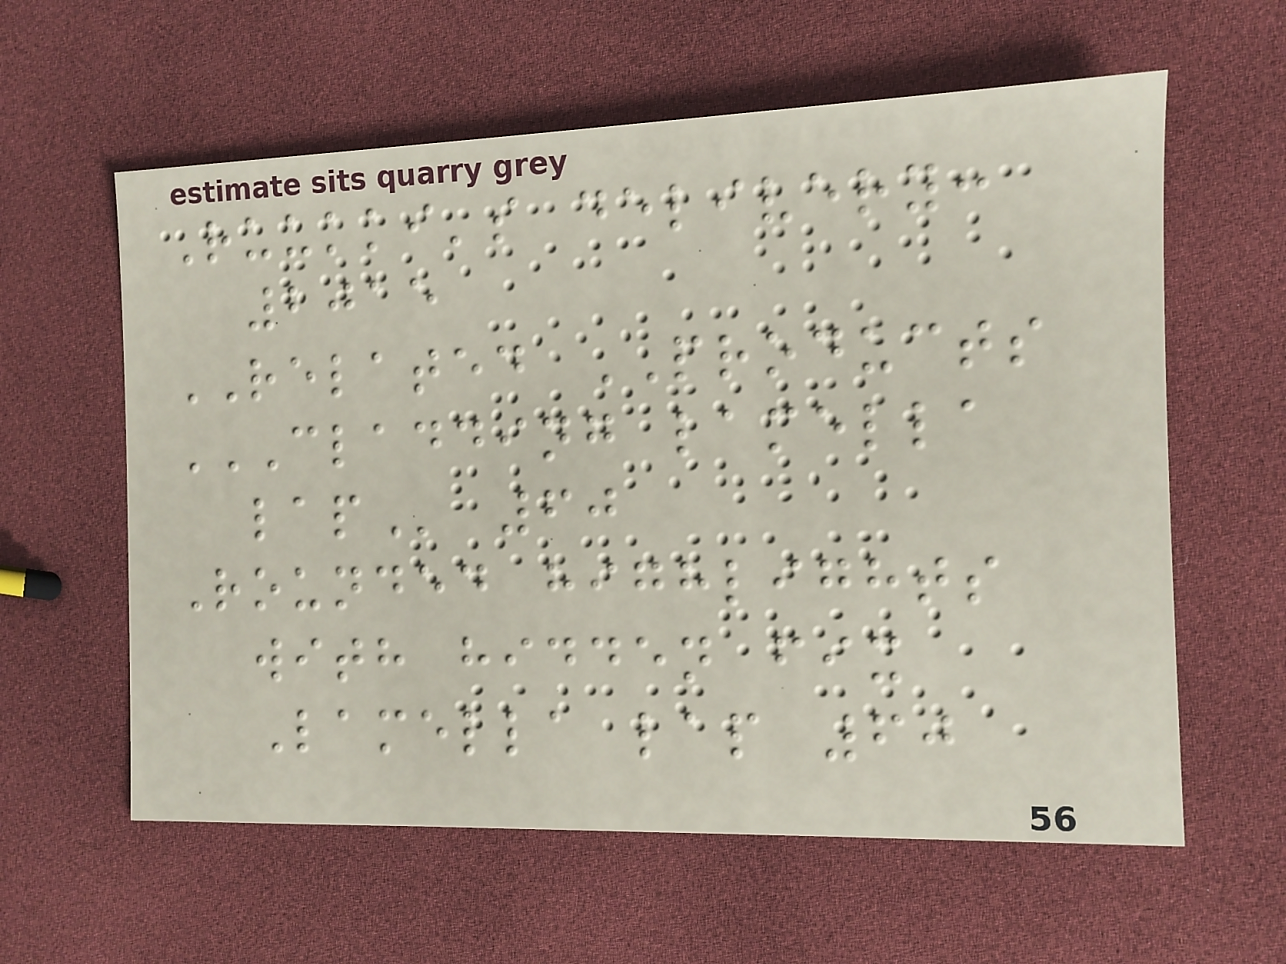Ruukki's delivery:
2015
RELATED PRODUCTS
CLADDING LAMELLA
LAP 60
Rounded highlights
with hidden fix
Lamella lap 60
